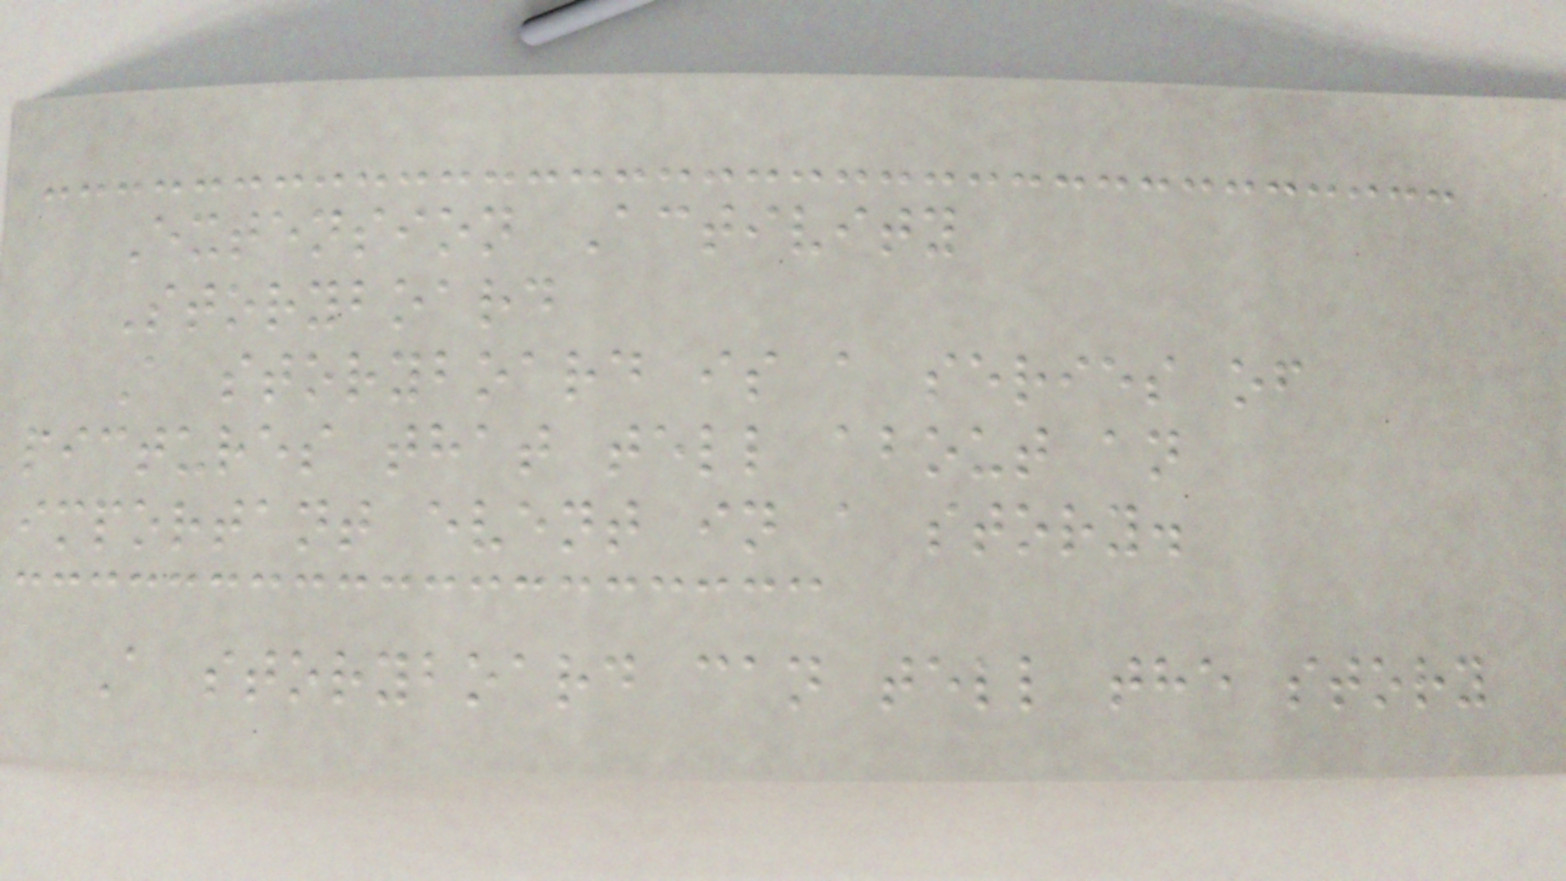Extension Activity
Storyboard
A storyboard is a series of
pictures that tell about an
important event in a story.
A storyboard can tell the story
